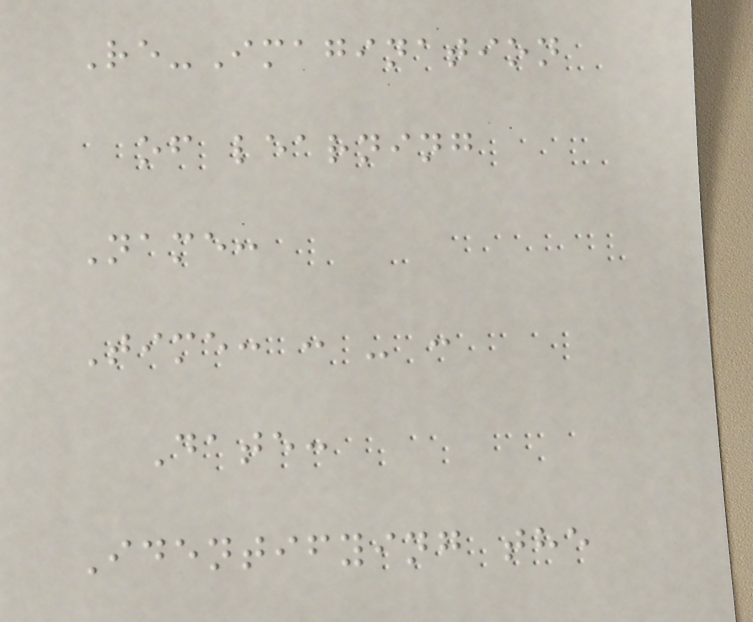Re-Imagination
of learning
Name:
Time: : - :
Date:
Identifying the
